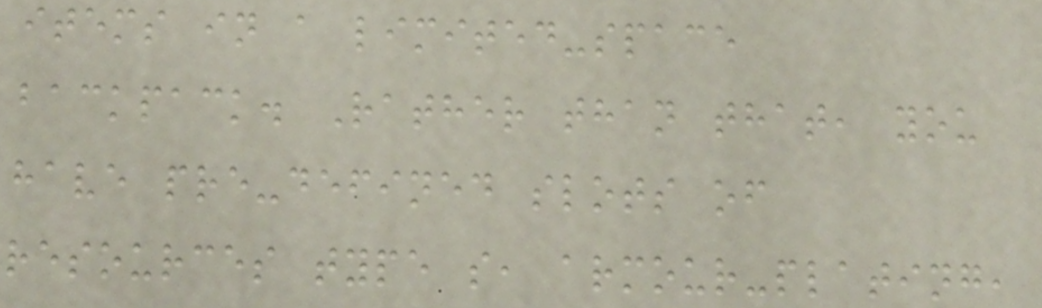items in a limited-space
backpack. Rather than that, you
have pre-defined slots of
resources type s, armour-plating,
